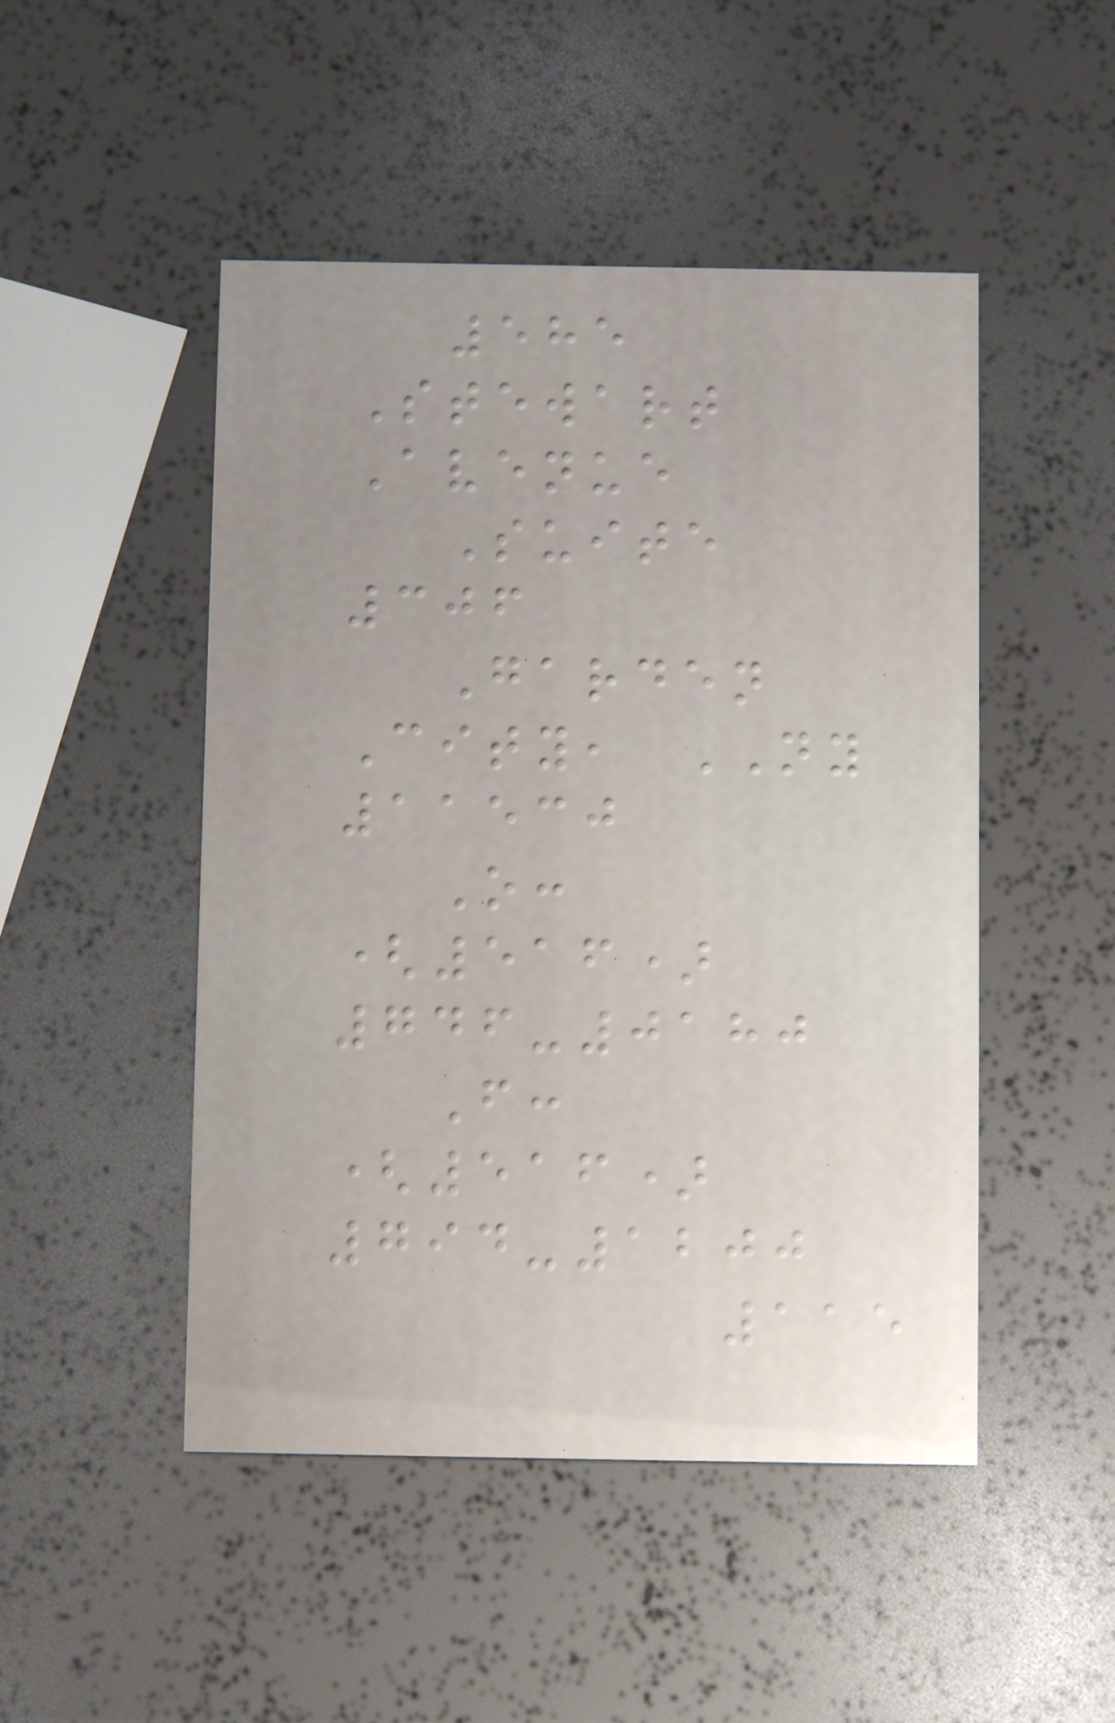585
Stewart
Avenue
Suite
306
Garden
City, NY
11530
O:
(516)
746-0180
F:
(516)
794-1200
115
